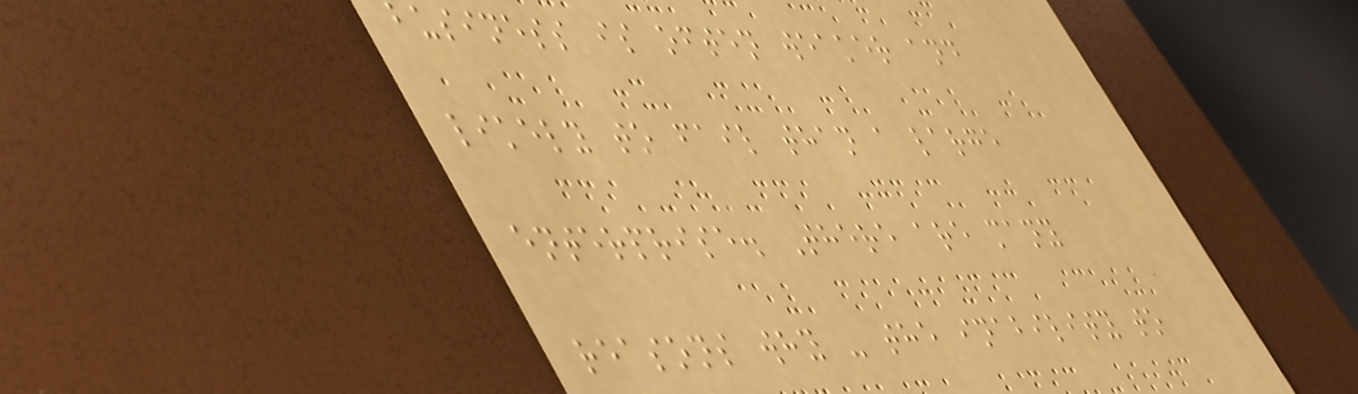business is often weaker and
likely to fail than a large
enterprise. There are many
reasons why - the inability to
